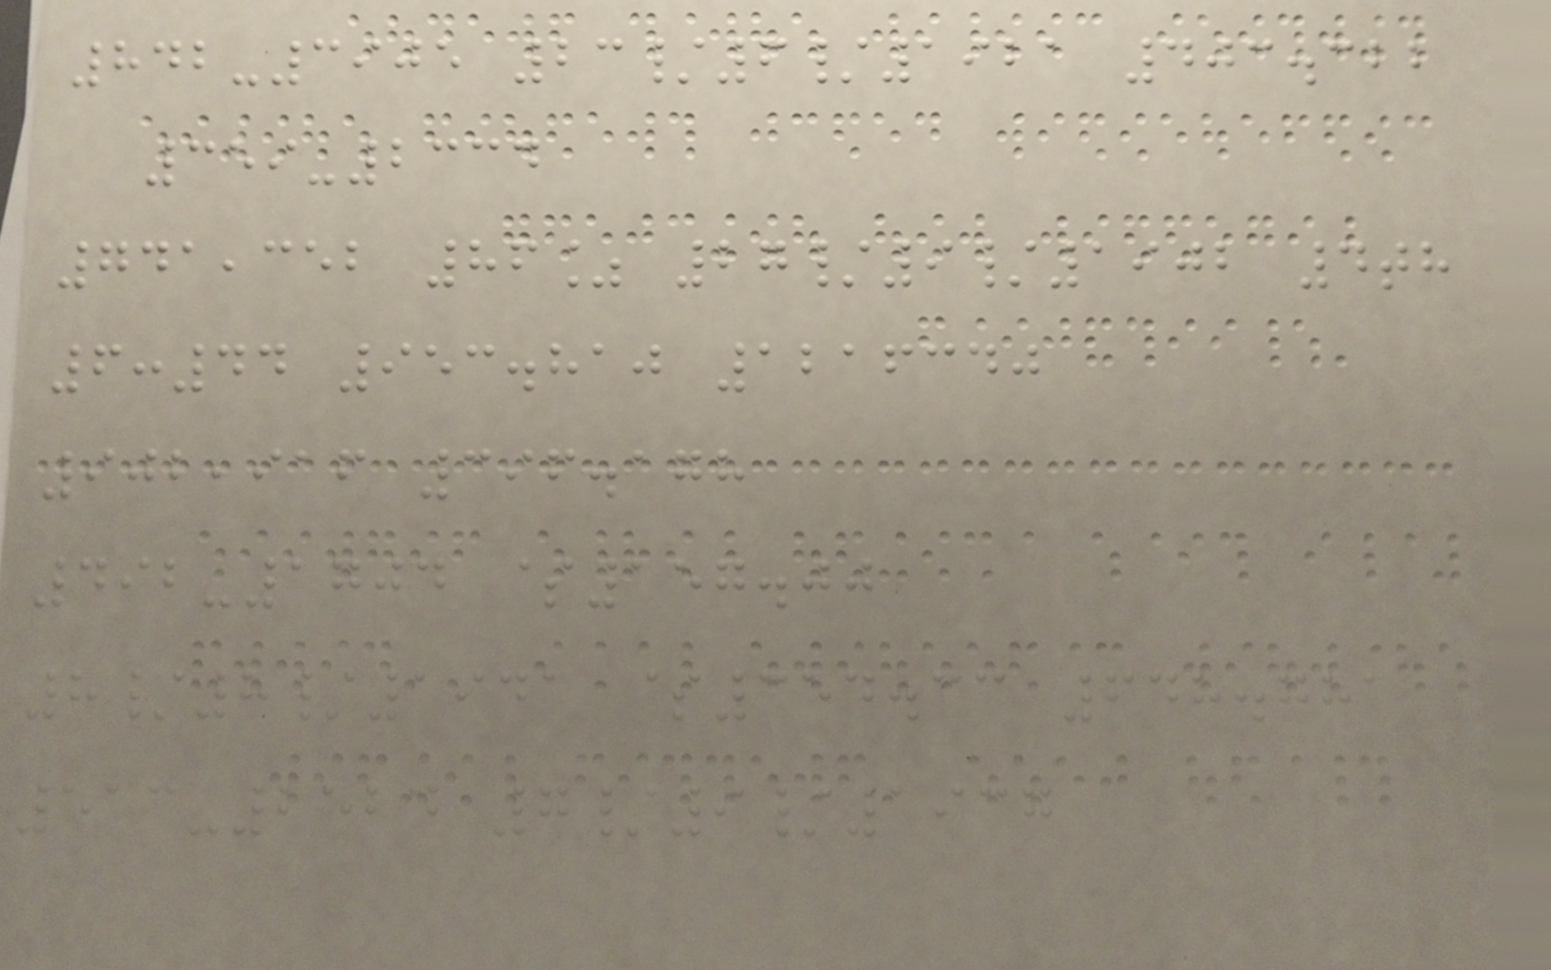842-3905 23/6/1921 403.322
359-2334
741,352 86% 27/9/1902 4th
6:44 953.810 1216340
902,916 396.178
492-1704 $157.00
8/8/1941 $354.33 648.781
513-2524 7/9/1937
